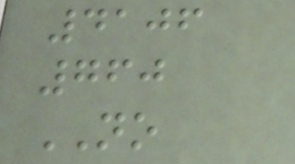4106
760
NO
